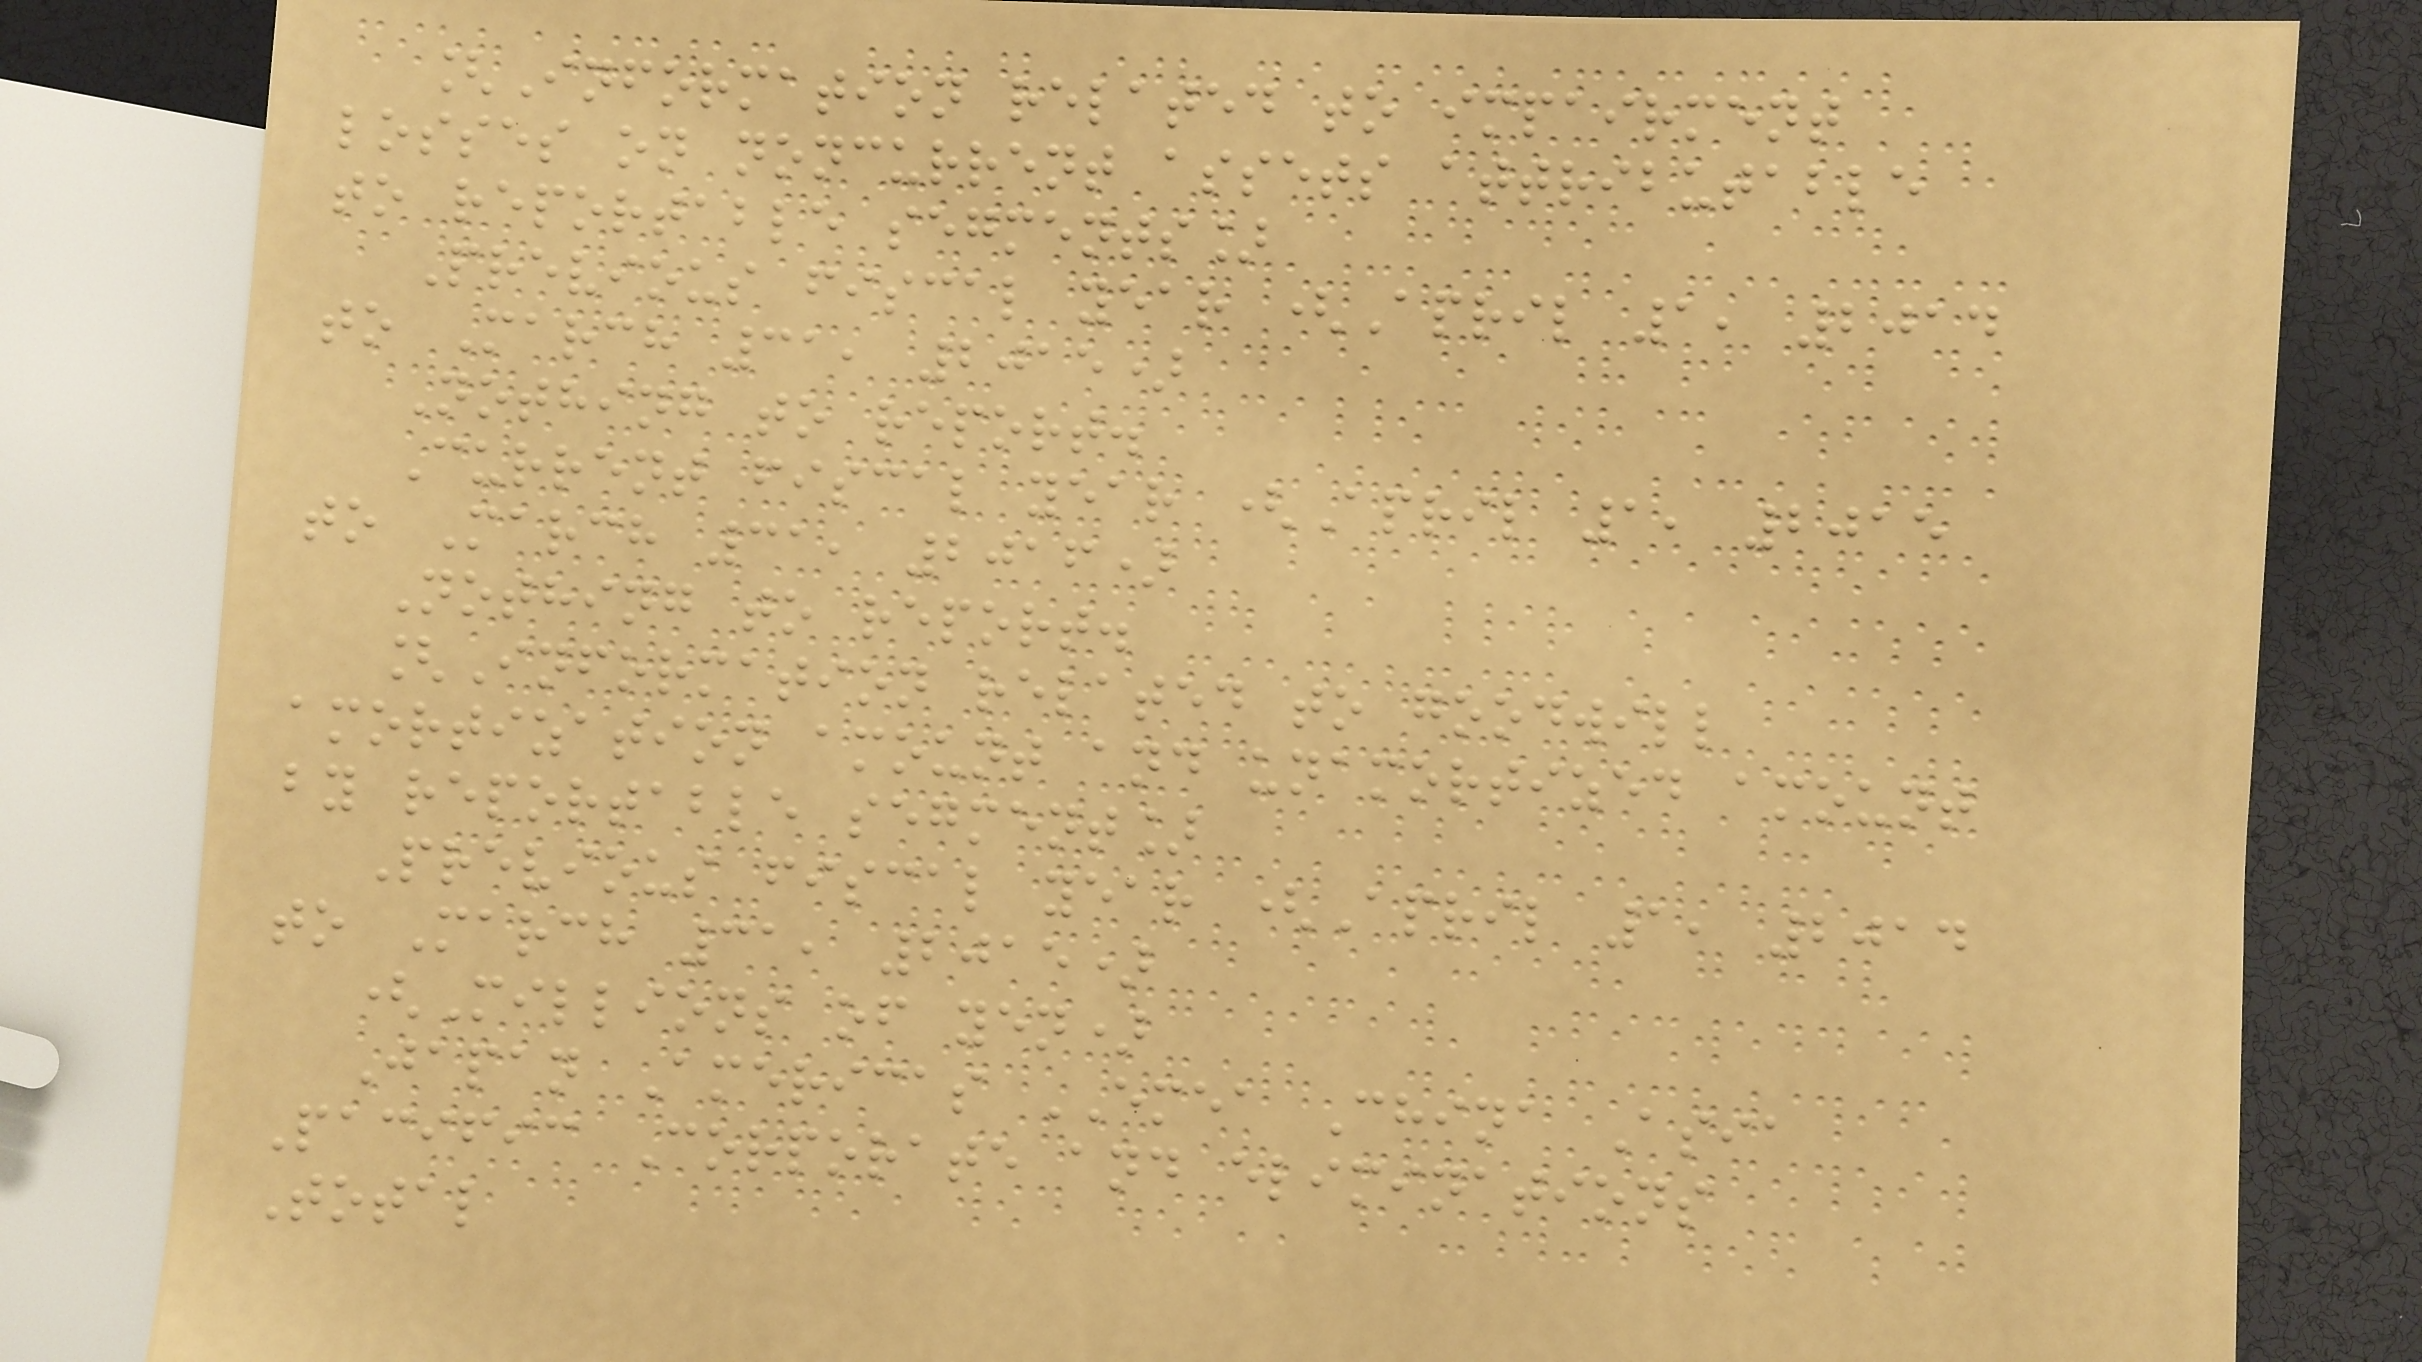[Information related to impairment
losses on noncurrent assets attributable
to reportable segments]
Previous fiscal year (April 1, 2014
to March 31, 2015)
Nothing to report.
Current fiscal year (April 1, 2015
to March 31, 2016)
Nothing to report.
[Information related to goodwill
amortization amount and unamortized amount
by reportable segment]
Previous fiscal year (April 1, 2014
to March 31, 2015)
(Millions of yen)
Japan Americas EMEA China Asia
Pacific Corporate and eliminations
Total
